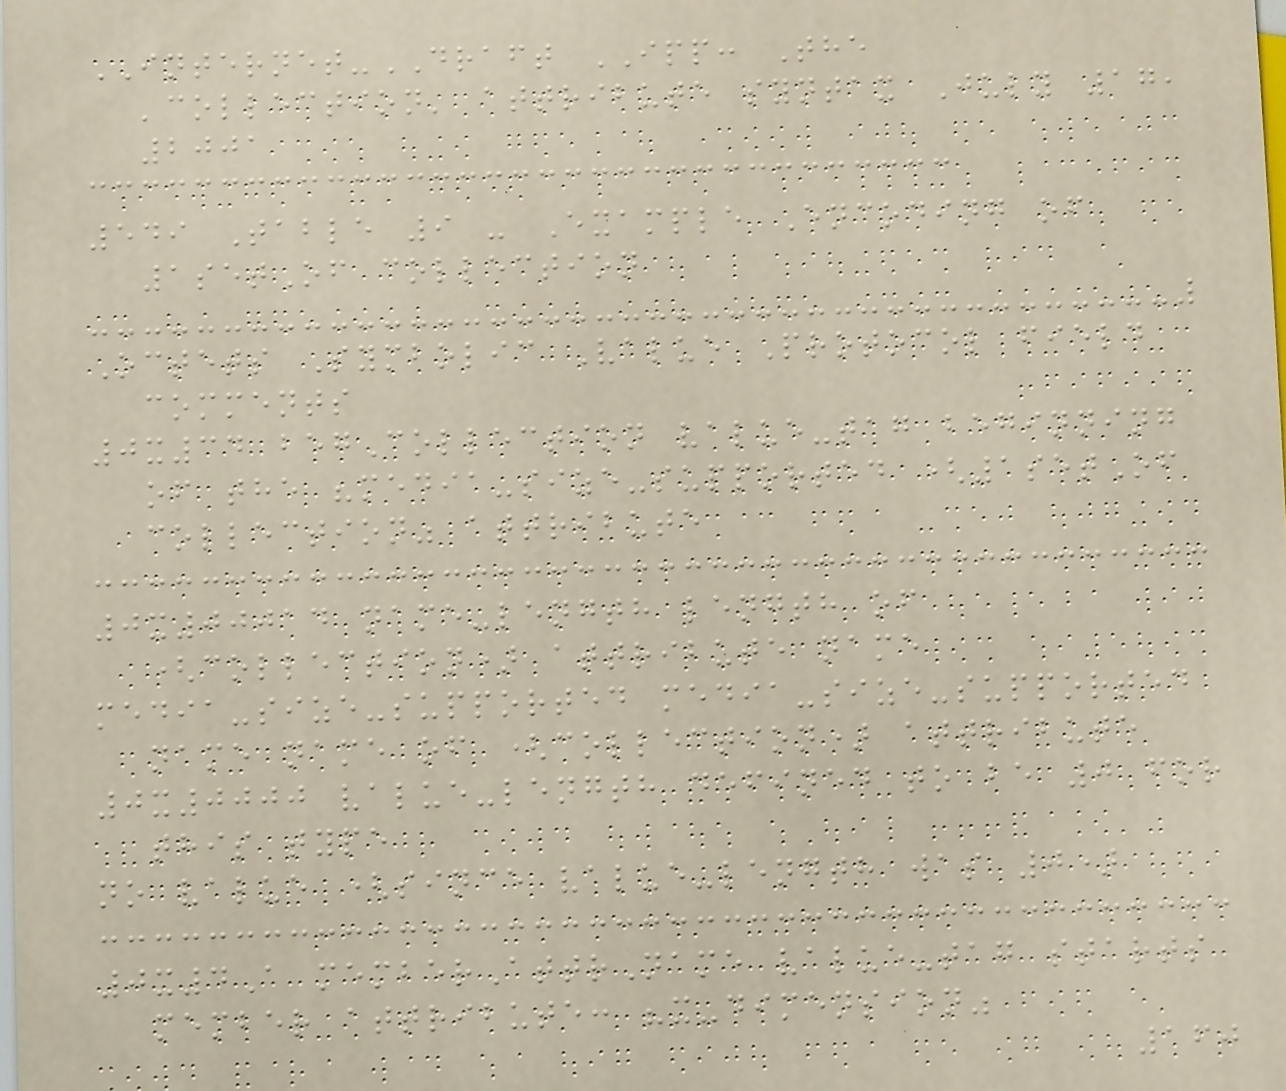INTERNET-DRAFT IPP: The
'collection' attribute syntax July 17,
2001
549 Table 9 - Example Encoding of
1setOf collection
Octets Symbolic Value Protocol field
comments
0x34 begCollection value-tag beginning
of the "media-size-supported (1setOf
collection" attribute
0x00014 name-length length of
(collection) attribute name
media-size-supported media-size-supported
name name of (collection) attribute
0x0000 value-length defined to be 0 for
this type
no value (since value-length was 0)
0x4A memberAttrName value-tag starts
member attribute: "x-dimension"
160
